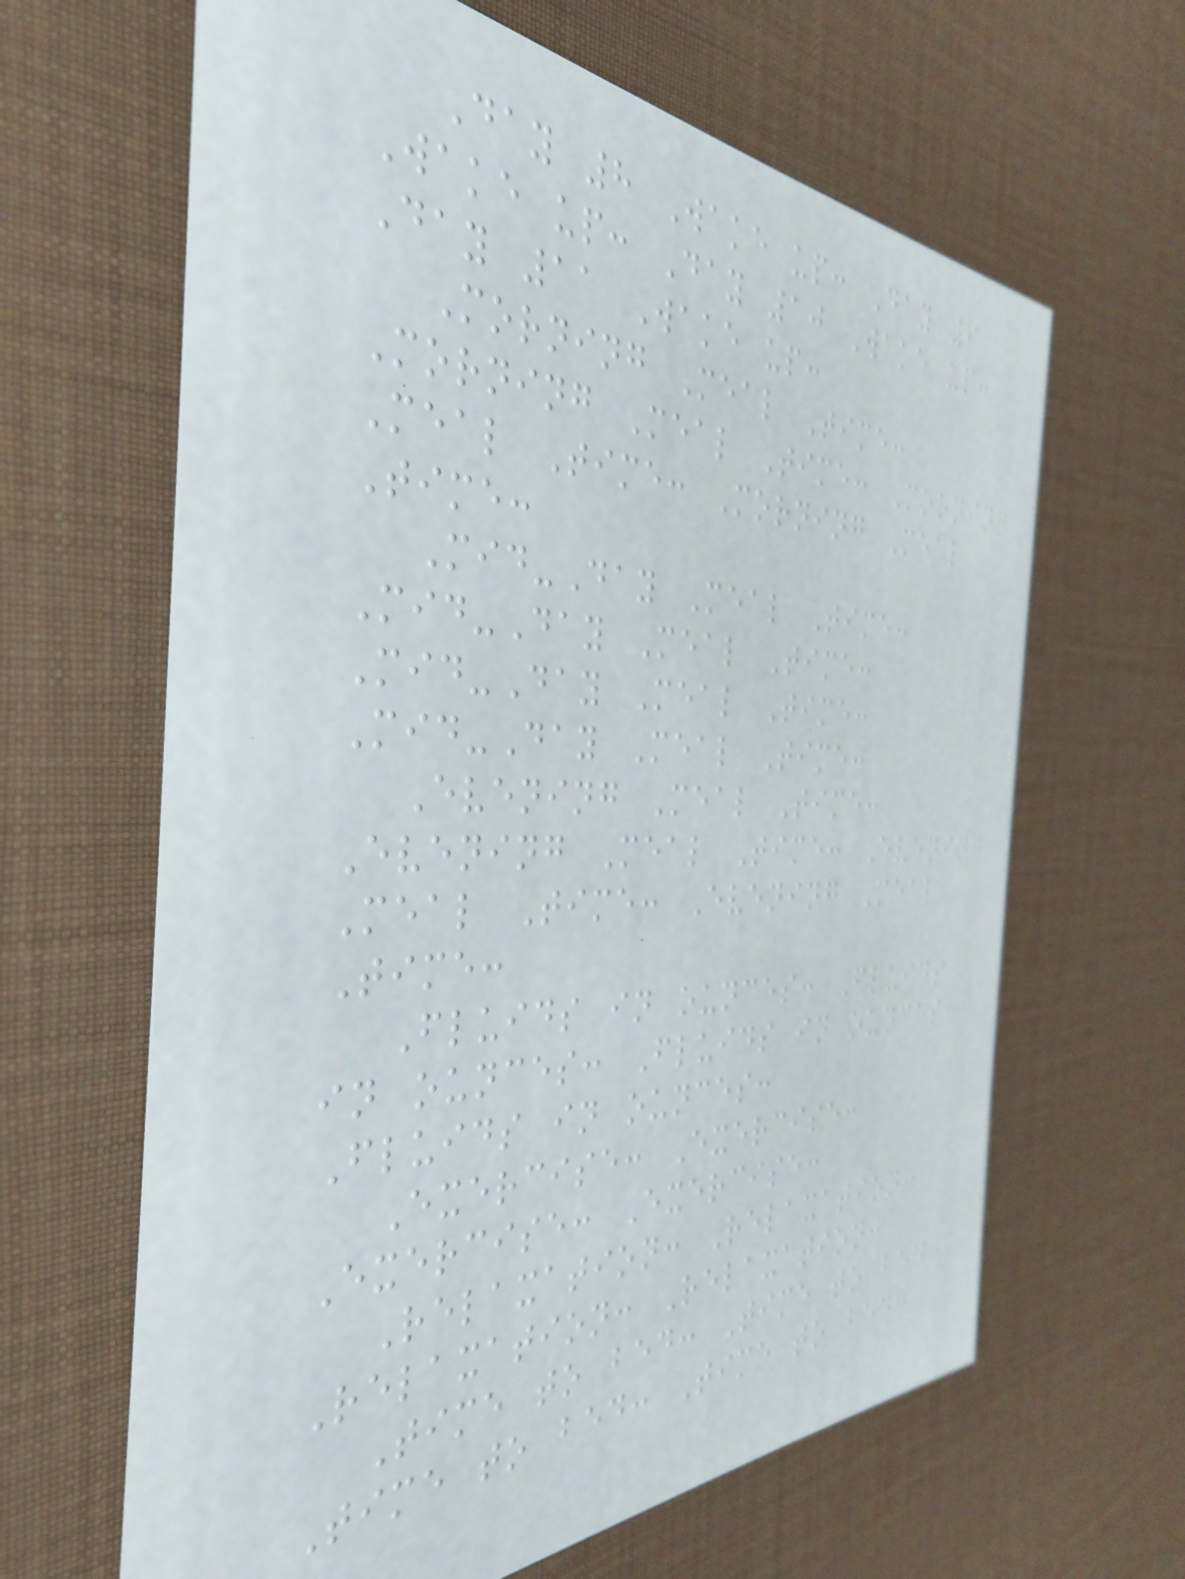Day 8 Wake up: Day 9
Wake up: Day 10 Wake up:
Day 11 Wake up:
Morning Meal Time:
Morning Meal Time: Morning
Meal Time: Morning Meal
Time:
Mid-Day Meal Time:
Mid-Day Meal Time:
Mid-Day Meal Time:
Mid-Day Meal Time:
Evening Meal Time:
Evening Meal Time: Evening
Meal Time: Evening Meal
Time:
Fluids in ounces: Fluids
in ounces: Fluids in ounces:
Fluids in ounces:
Exercise: Exercise:
Exercise: Exercise:
Relaxation: Relaxation:
Relaxation: Relaxation:
Time to bed: Time to bed:
Time to bed: Time to bed:
